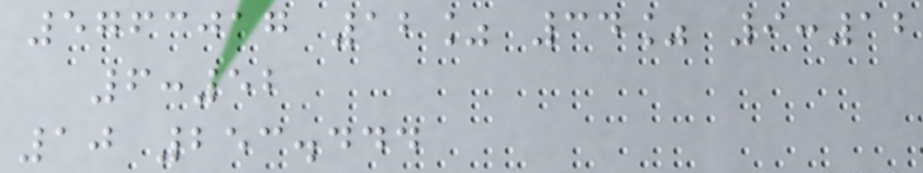5763017 12% 34% 9:12
6:52
10 253.444
